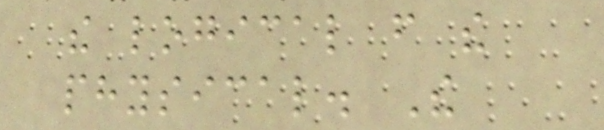the logical from the
physical. The
